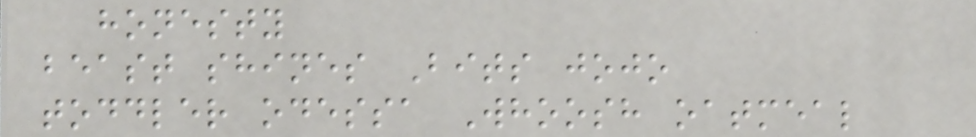honesty
beast shines Bits jojo
toddler odessa Whoosh oatmeal
